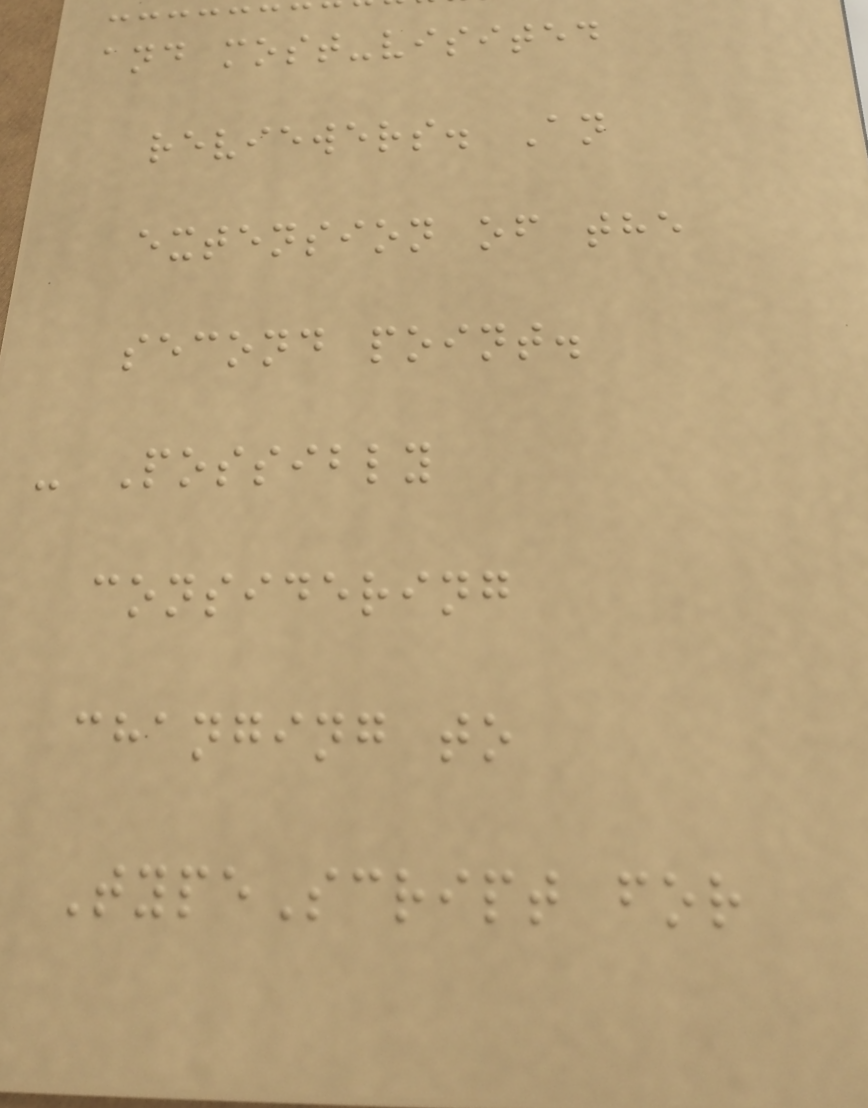and most-visited
reviewers. An
extension of the
second point.
- Possibly
considering
changing to
TypeScript for
